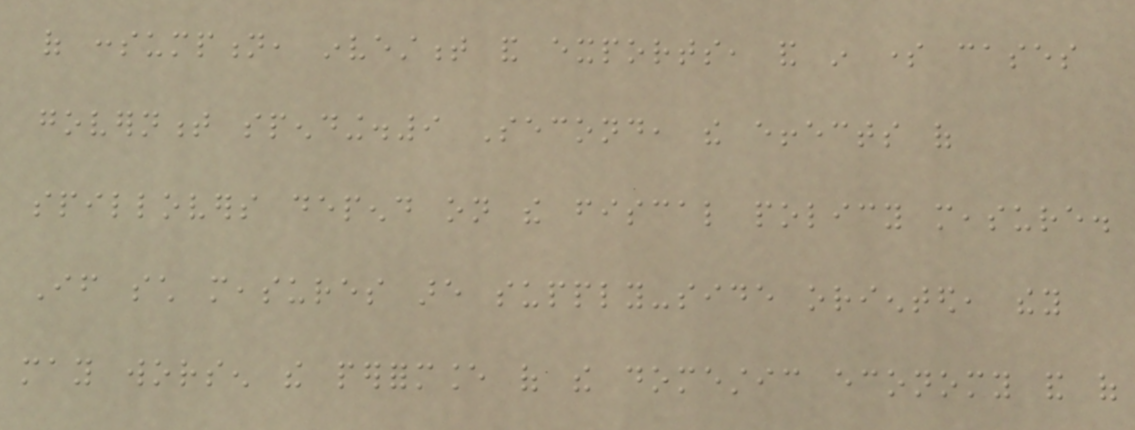of consumption, investment and exports, and in some cases
government spending.9 Second, the effects of
spillovers depend on the fiscal policy measure.
If such measures are supply-side oriented, they
may worsen the performance of the domestic economy and of
